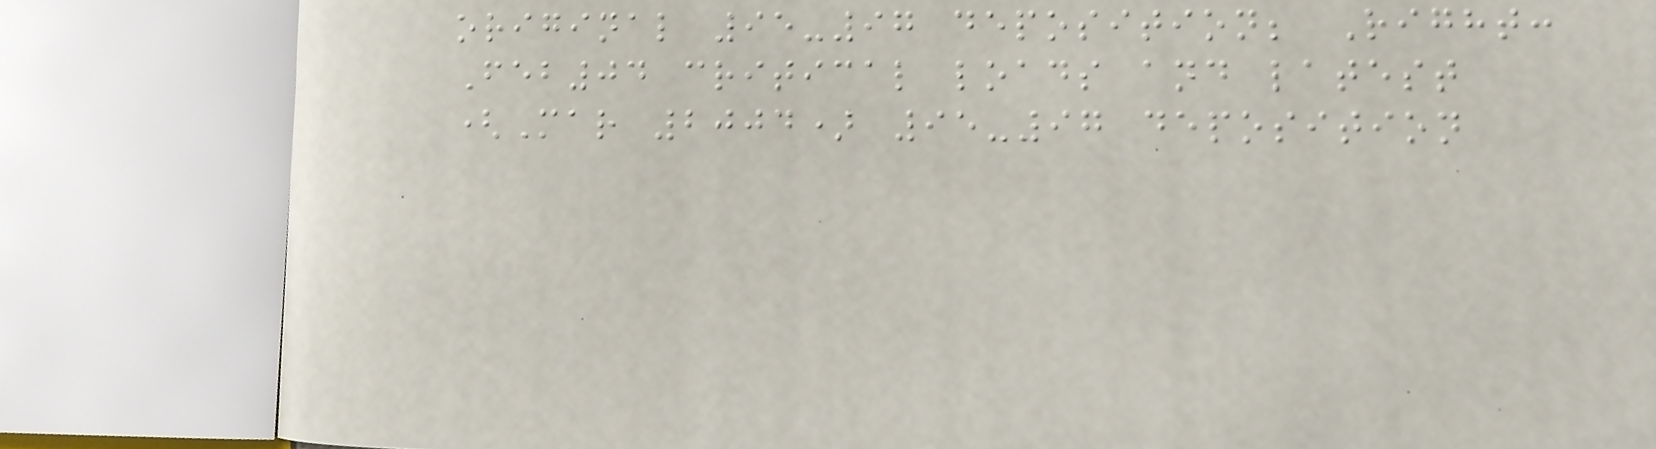original 95-97 deposition; Right:
Feb04 critical loads and latest
(Mar 2004) 95-97 deposition
